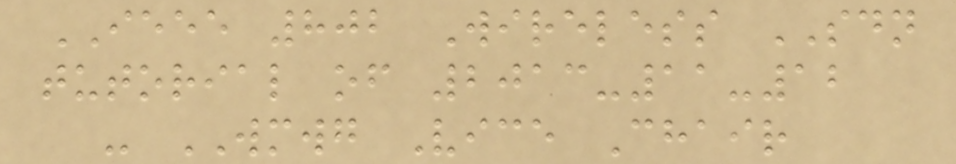IEEE 802 Wireless SDN
tutorial of 2013-11-12
- WMWG Vice Chair
